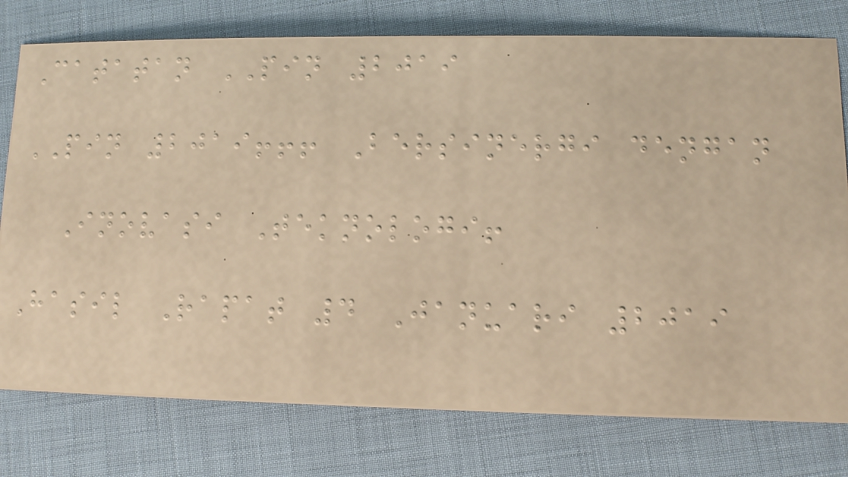Catatan PIN 2019
PIN 2019!!! Bersinergi dengan
Inovasi Teknologi!
Hasil Rapat 4 Januari 2019
